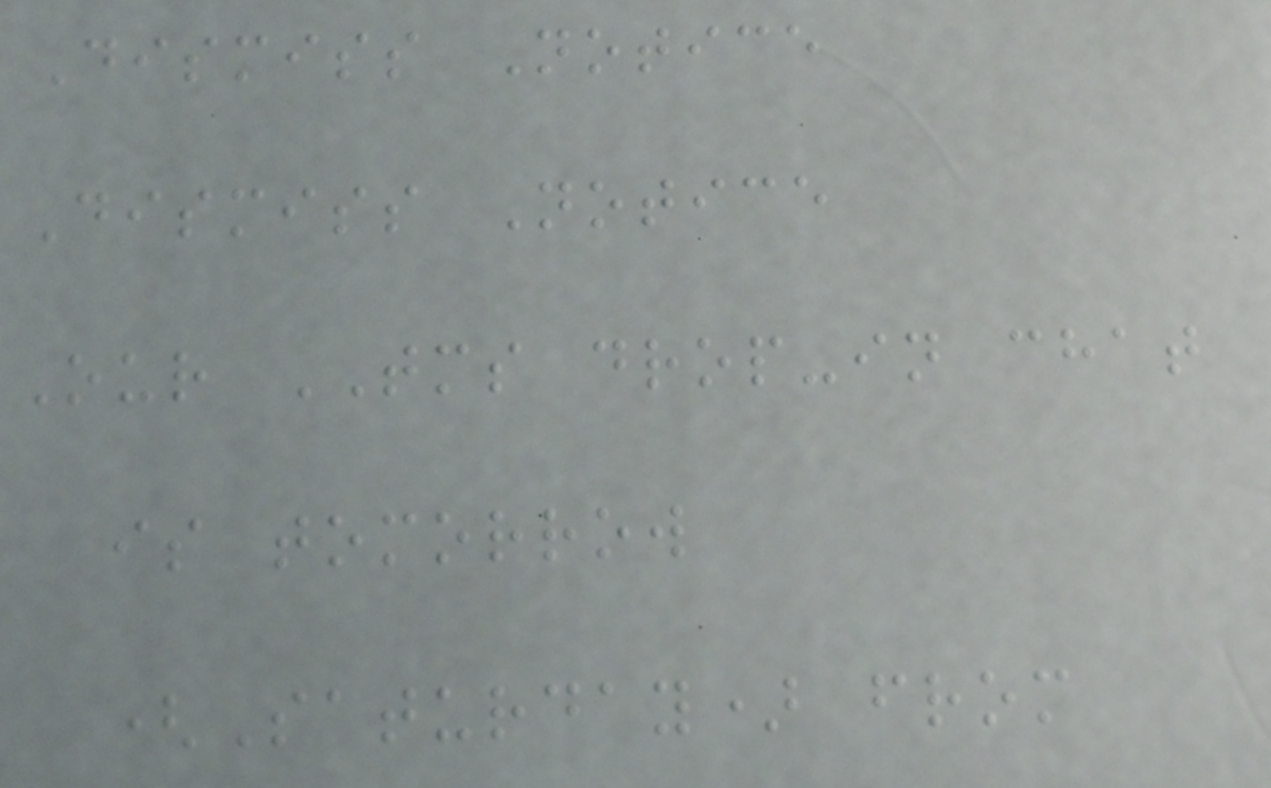Dismiss Notice
Dismiss Notice
Our TMS drop-in chat
is tomorrow
(Saturday) from
